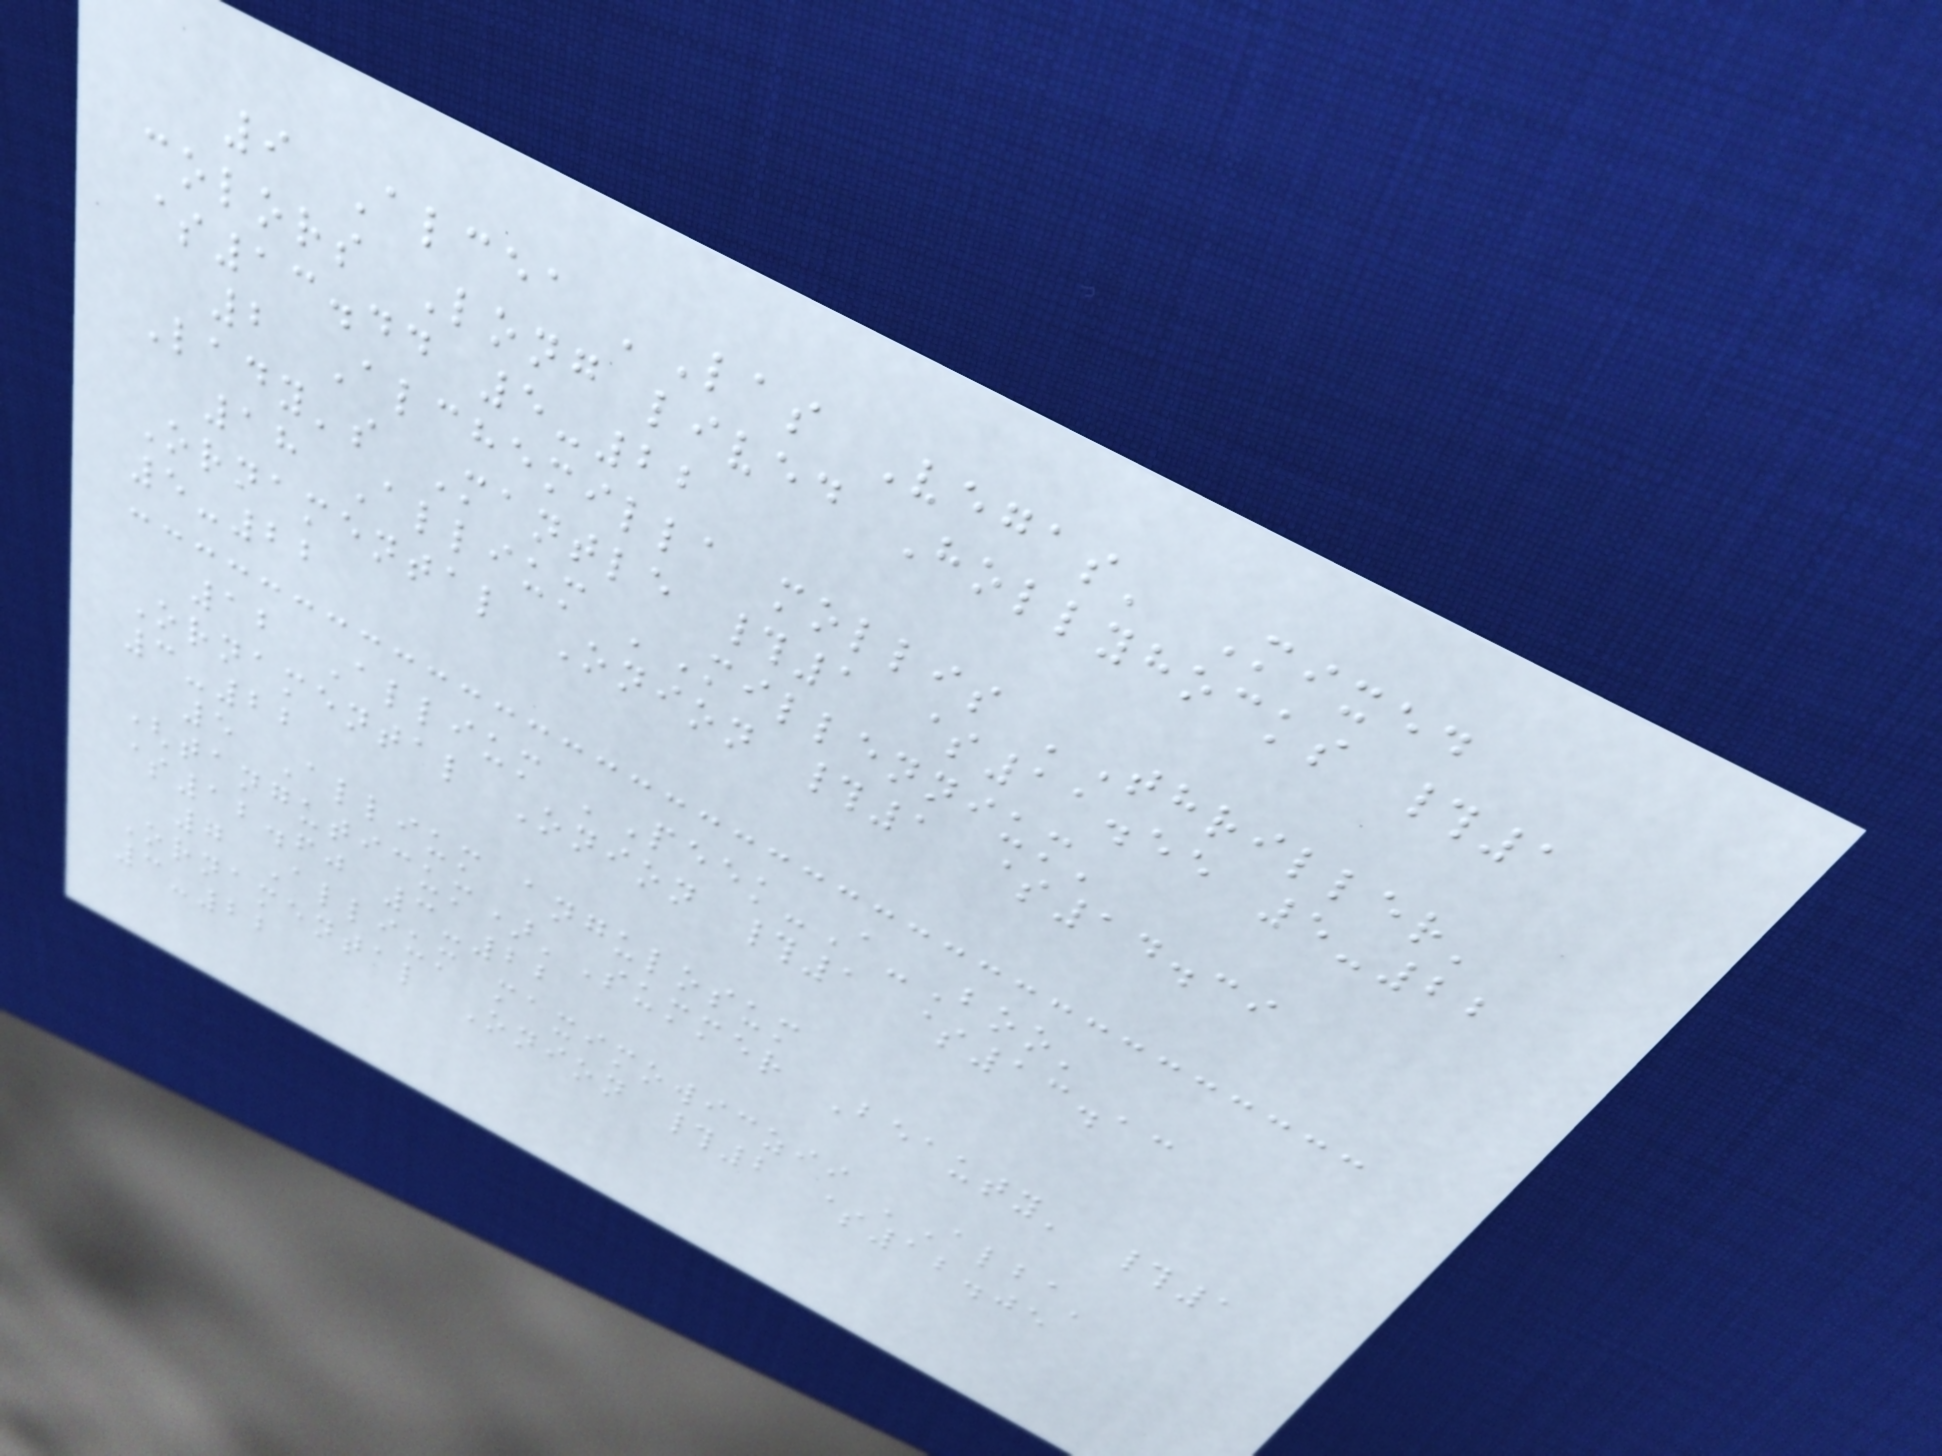9 Alcea 'Las Vegas' Mixed
colors Long lived Hollyhocks #1
$13.44 5-22
2 Alchemilla mollis 'Thriller'
Lady's Mantle #1 $11.55 5-22
18 Allium 'Millennium'
Ornamental Onion #1 $14.39
5-22
12 Allium 'Peek-A-Boo'
Ornamental Onion #1 $13.13
3-22
5 Allium angulosum
(tanguticum)'Summer Beauty' #1
$12.60 3-22
7 Allium maximowiczii 'Alba'
Ornamental Onion #2 $12.05
3-22
